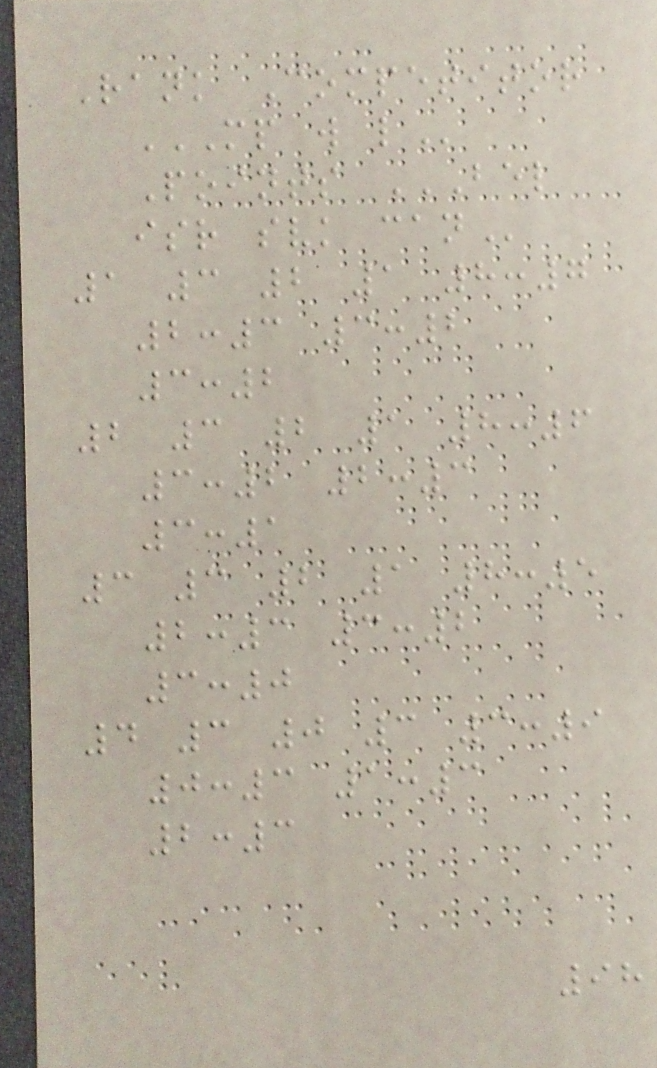Rank Competitor
MP W L
Points BEL
ISR SVK CAN
1 3 2 1 8:7
2:3 3:2
3:2
2 3 2 1 8:6
3:2 2:3
3:1
3 3 2 1 8:5
2:3 3:2
3:0
4 3 0 3 3:9
0:3 1:3
2:3
98
